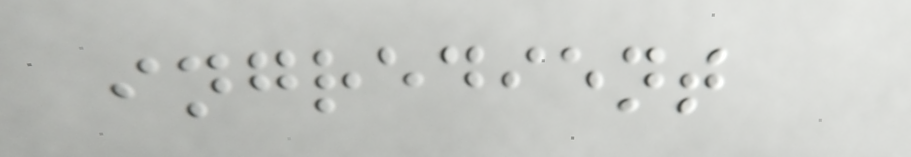ingredient
